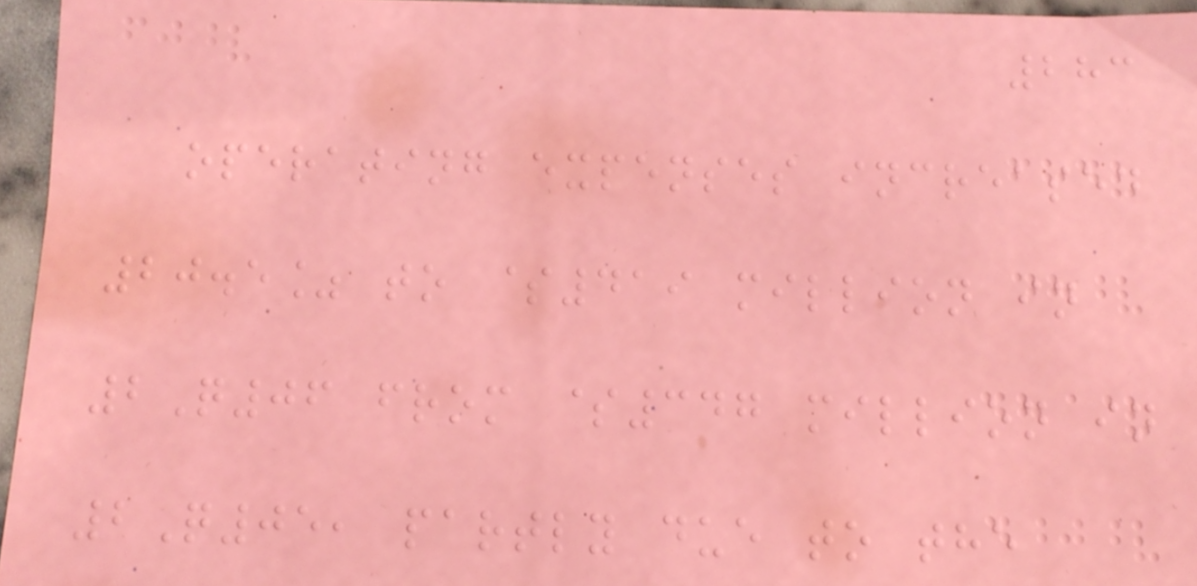283
operating expenses increased
20.5% to $419 million in
2Q06 from $347 million in
2Q05, partly due to the
